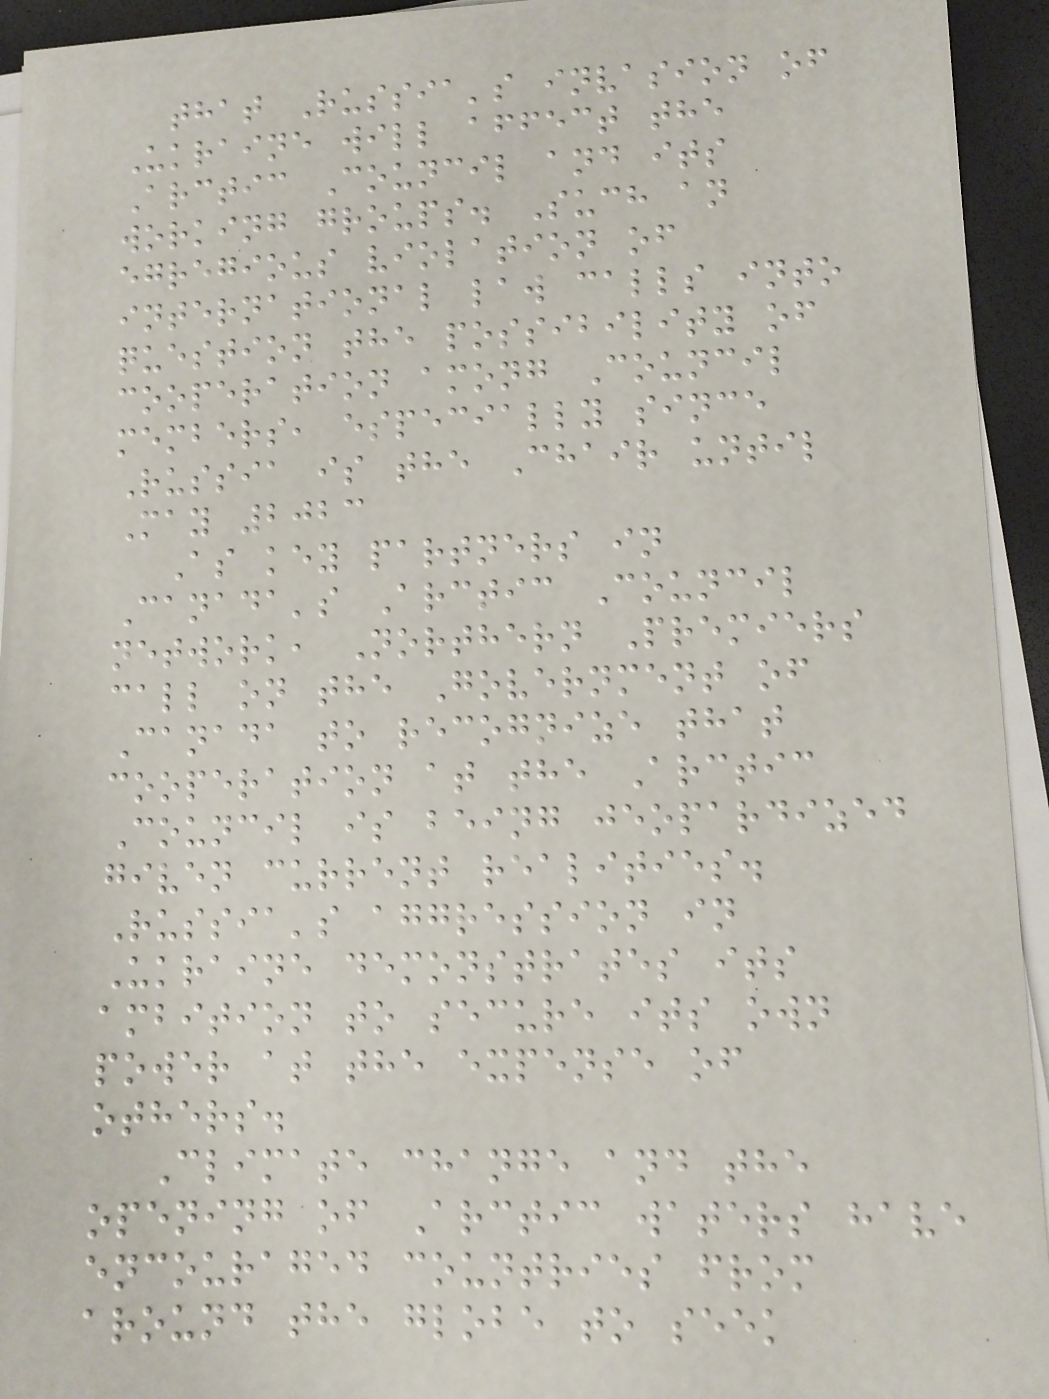that Russia's invasion of
Ukraine will affect the
Arctic Council and its
working groups. Such an
egregious violation of
international law calls into
question the possibility of
cooperation among Council
members, especially since
Russia is the Chair until
May 2023
As key partners in
Canada's Arctic Council
network, Northern Premiers
call on the Government of
Canada to recognize that
cooperation at the Arctic
Council is being jeopardized
given current realities.
Russia's aggression in
Ukraine demonstrates its
ambition to secure its own
power at the expense of
others.
Climate change and the
opening of Arctic waters have
encouraged countries from
around the globe to seek
